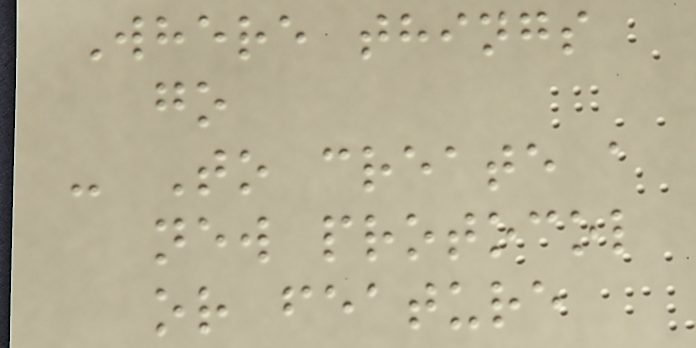Where things
go
- To create a
new protocol
or feature
